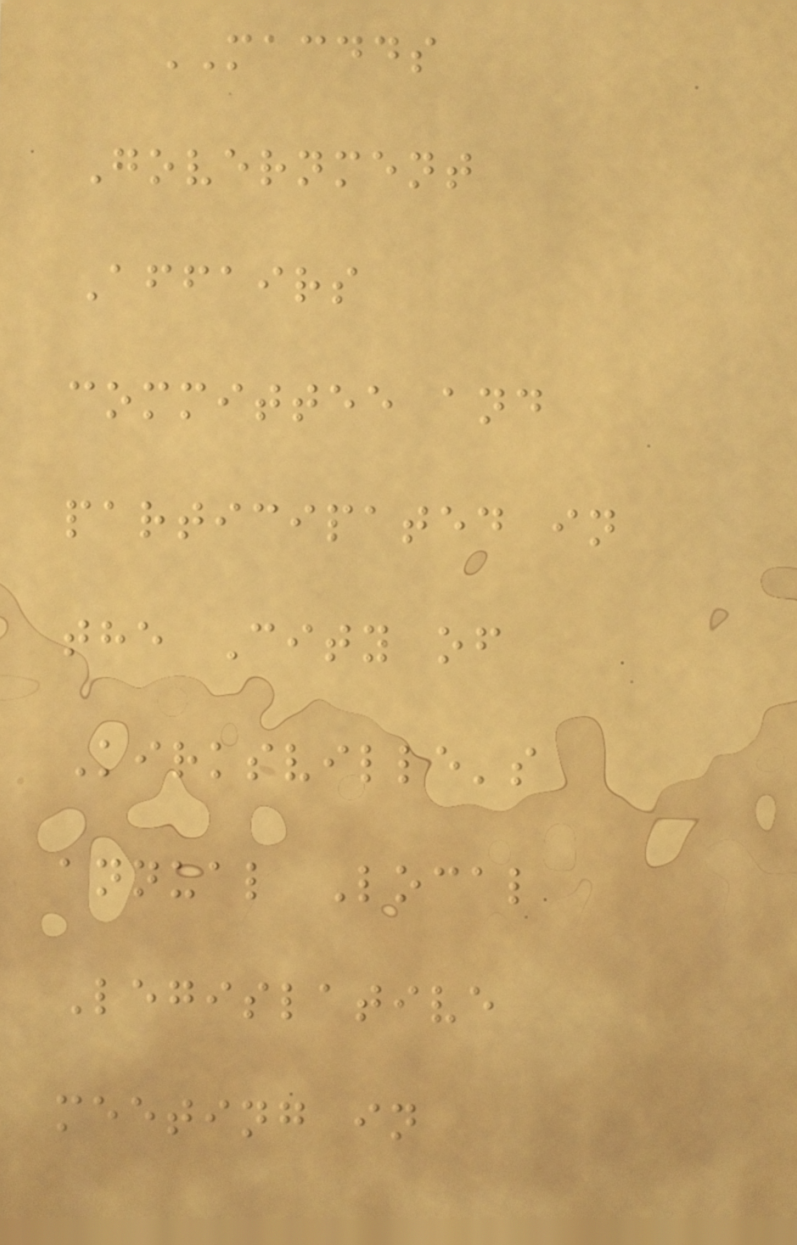MACDDS
Government
Affairs
committee and
participated in
the City of
Kirksville's
annual Local
Legislative
meeting in
